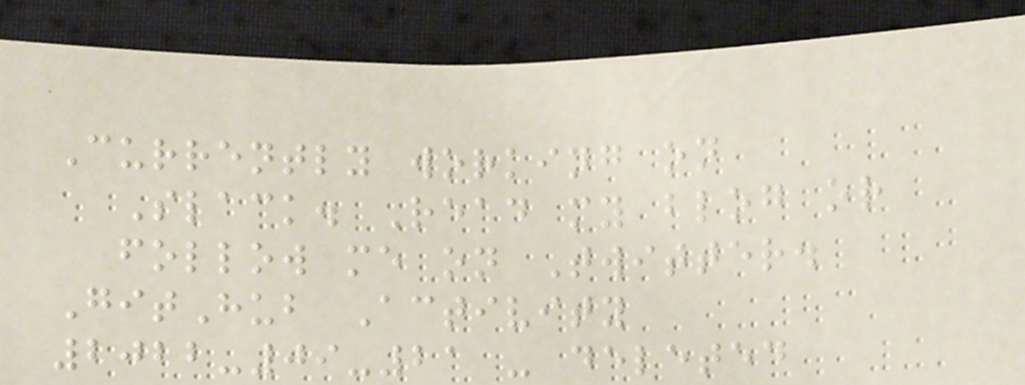Currently working on
Slack. Read my blog or
follow me on Twitter.
GitHub Activity
2022-09-21 - deleted
